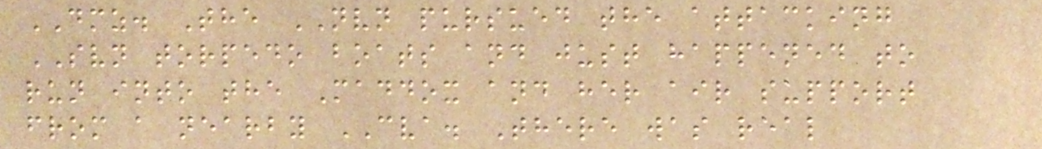DMZ. The NVN pursued the attacking
SVN torpedo boats and just happened to
run into the Maddox and her air support
from a nearby CVA. There was real
